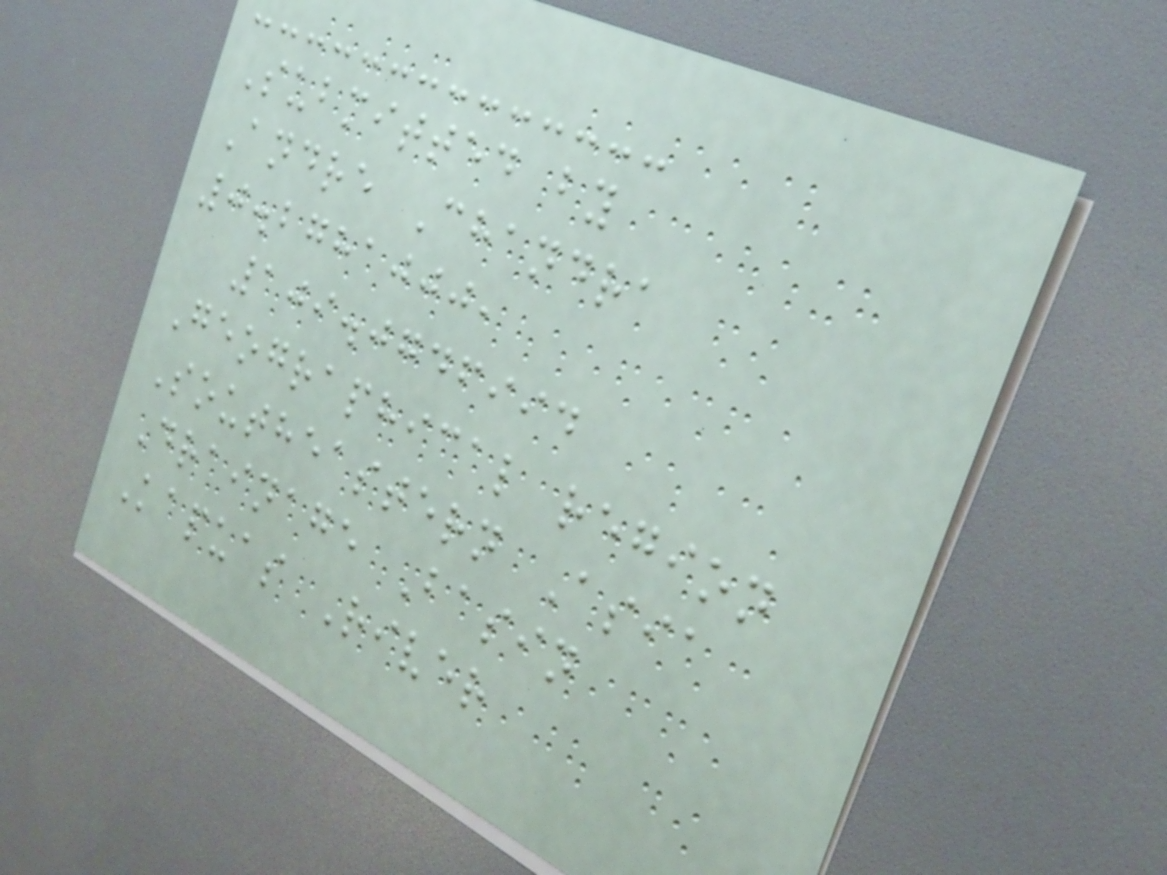Submitted by
Andre Chandra
0.2781000,
109.0746994
Geographical region
Southeastern Asia
Drainage Basin
Kapuas River
